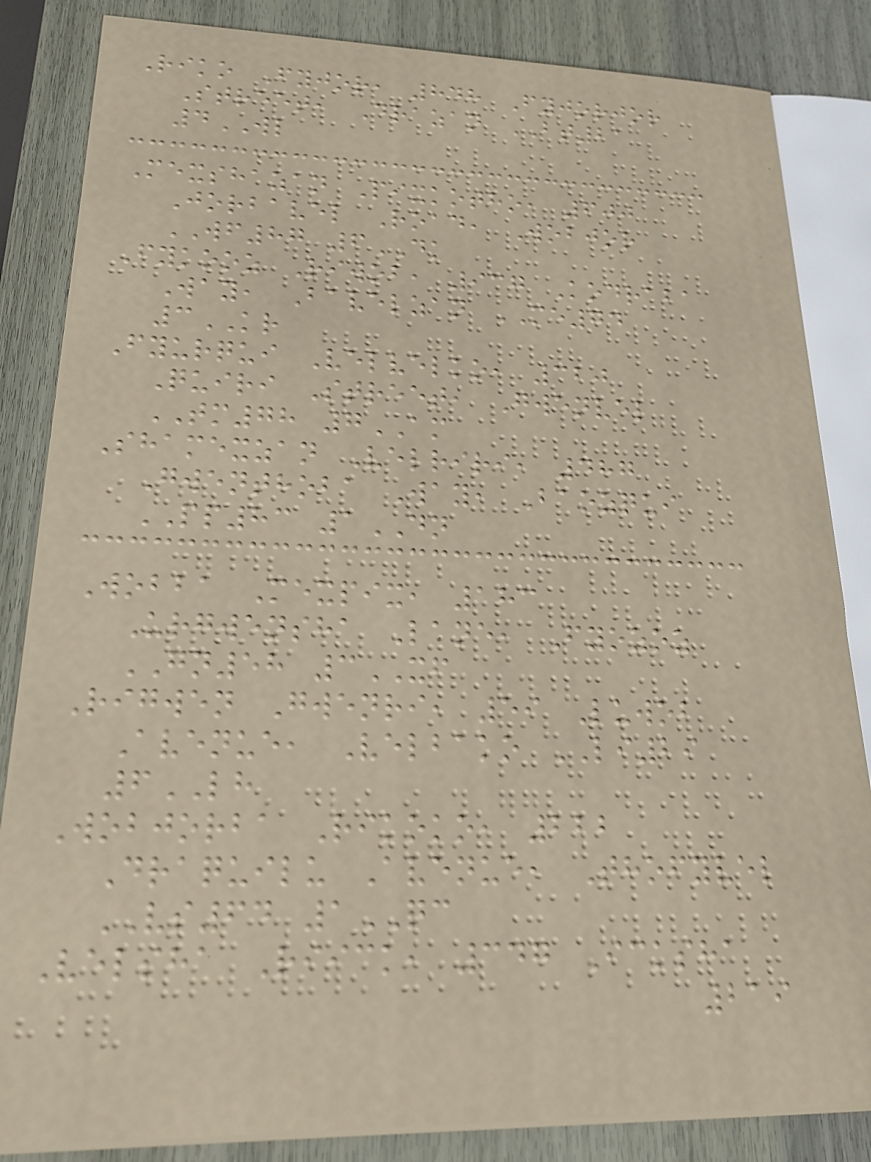Riko Fyjor, 848 Fyjorjor
Street, Drazan BT21
4WL
Mexshazan Pixkotho, 600
Jorbavel Road, Wobjor
WF87 6DK
Fykooz Riwob, 937 Kodraba
Way, Bavelzan ME74
3KR
Fyurqui Velvelko, 320
Quiri Street, Gwenvel
TM78 7AM
Shamexzan Velriri, 487
Gwenthoba Way, Baozqui
PP83 1DN
Wobba Mexpix, 183
Urgwensha Lane, Fyozoz
GN58 3XF
Rigwen Gwenri, 59 Luwob
Avenue, Velbako LI29
6LH
Wobjorba Rikoko, 222
Draquilu Avenue, Thofyvel
VS64 1QC
Velsha Riick, 347 Icksha
219
